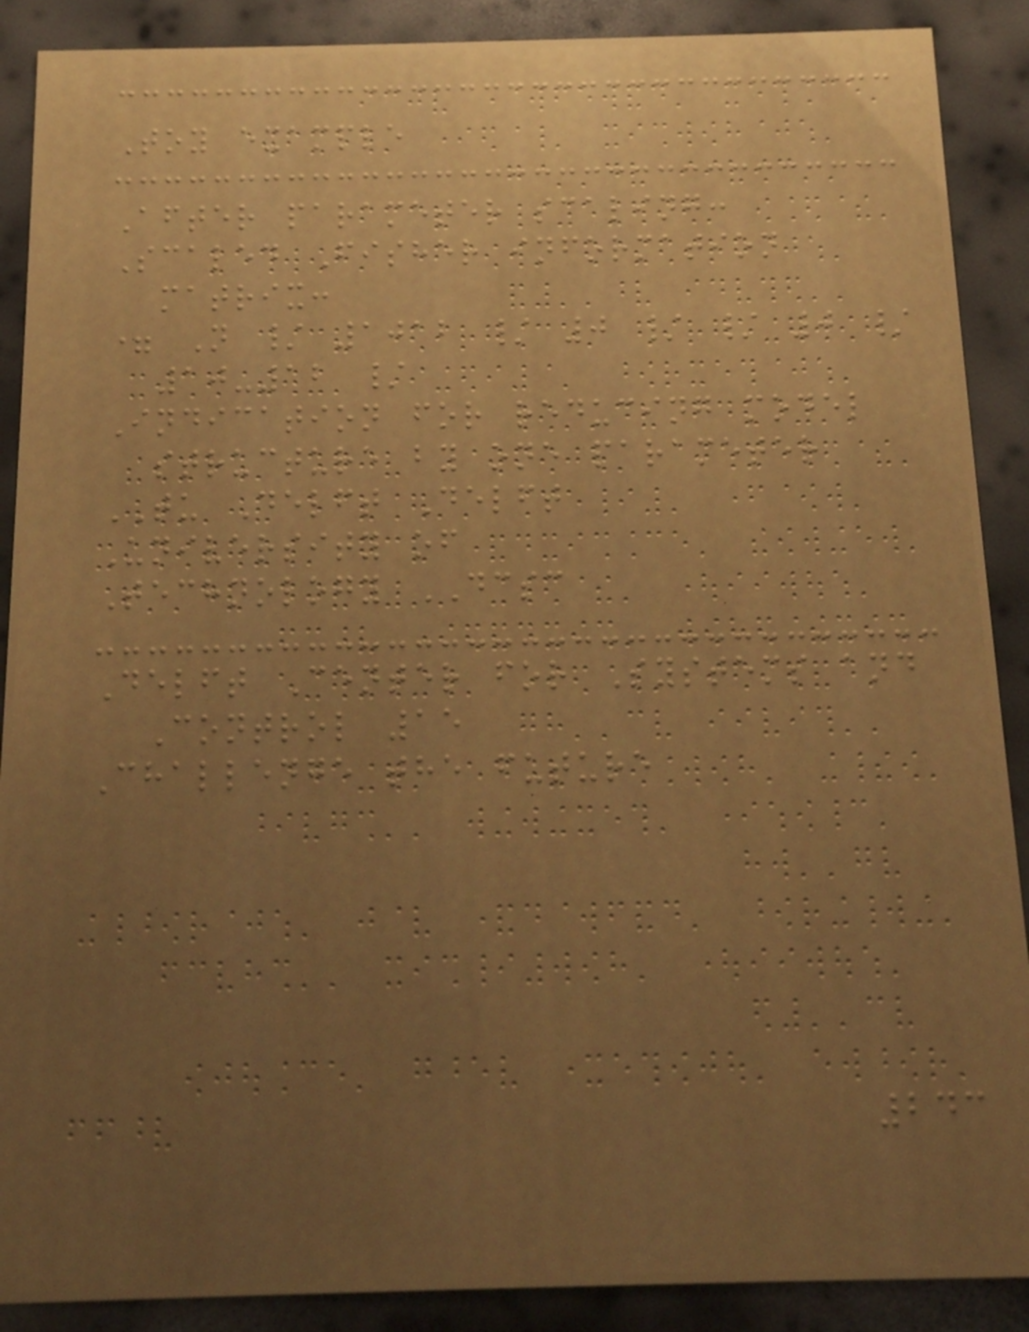Toy example
After parameter scaling:
Scaled Fisher information
matrix:
= N / 1012 / 0 / / 0 /
10-12 /
Indication for reducing model
structure by one parameter
TU Delft Delft
University of
Technology DCSC
Delft Center for Systems and
Control 15
Challenge the future
243
